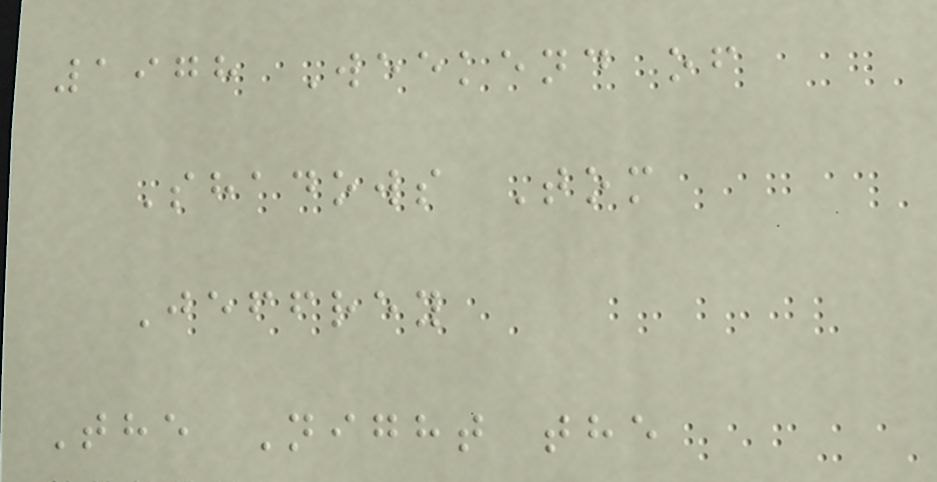1978 Weekend of
Shadows Tom
Jeffrey
The Night the
